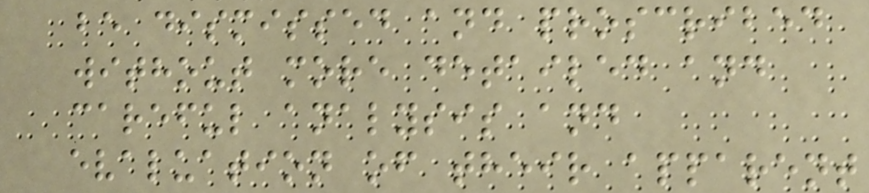be dismissed and proscribed
without more detailed and
careful analysis and
evaluation of their apparent
